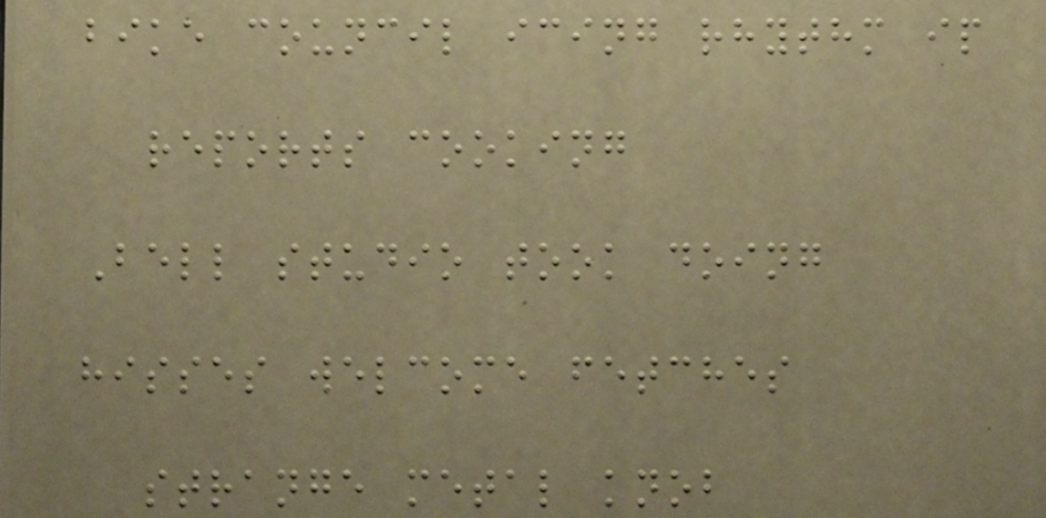bike council icing rhythm ip
reports cooking
Bell studio took doing
hisses welcome fetches
strange metal knob
